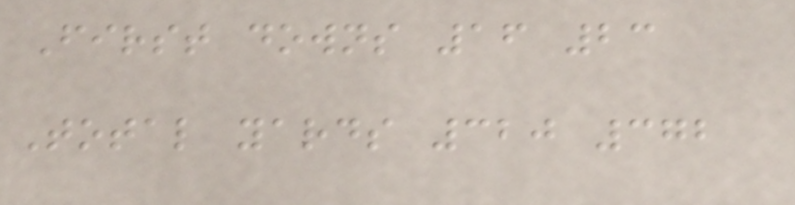First downs 16 23
Total yards 320 372
